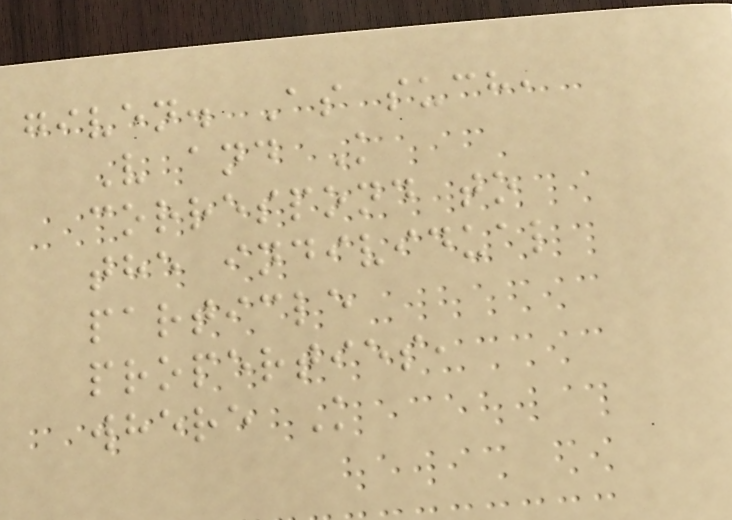given. As such,
V and K
correspond to
the individual
particle
properties,
where K
